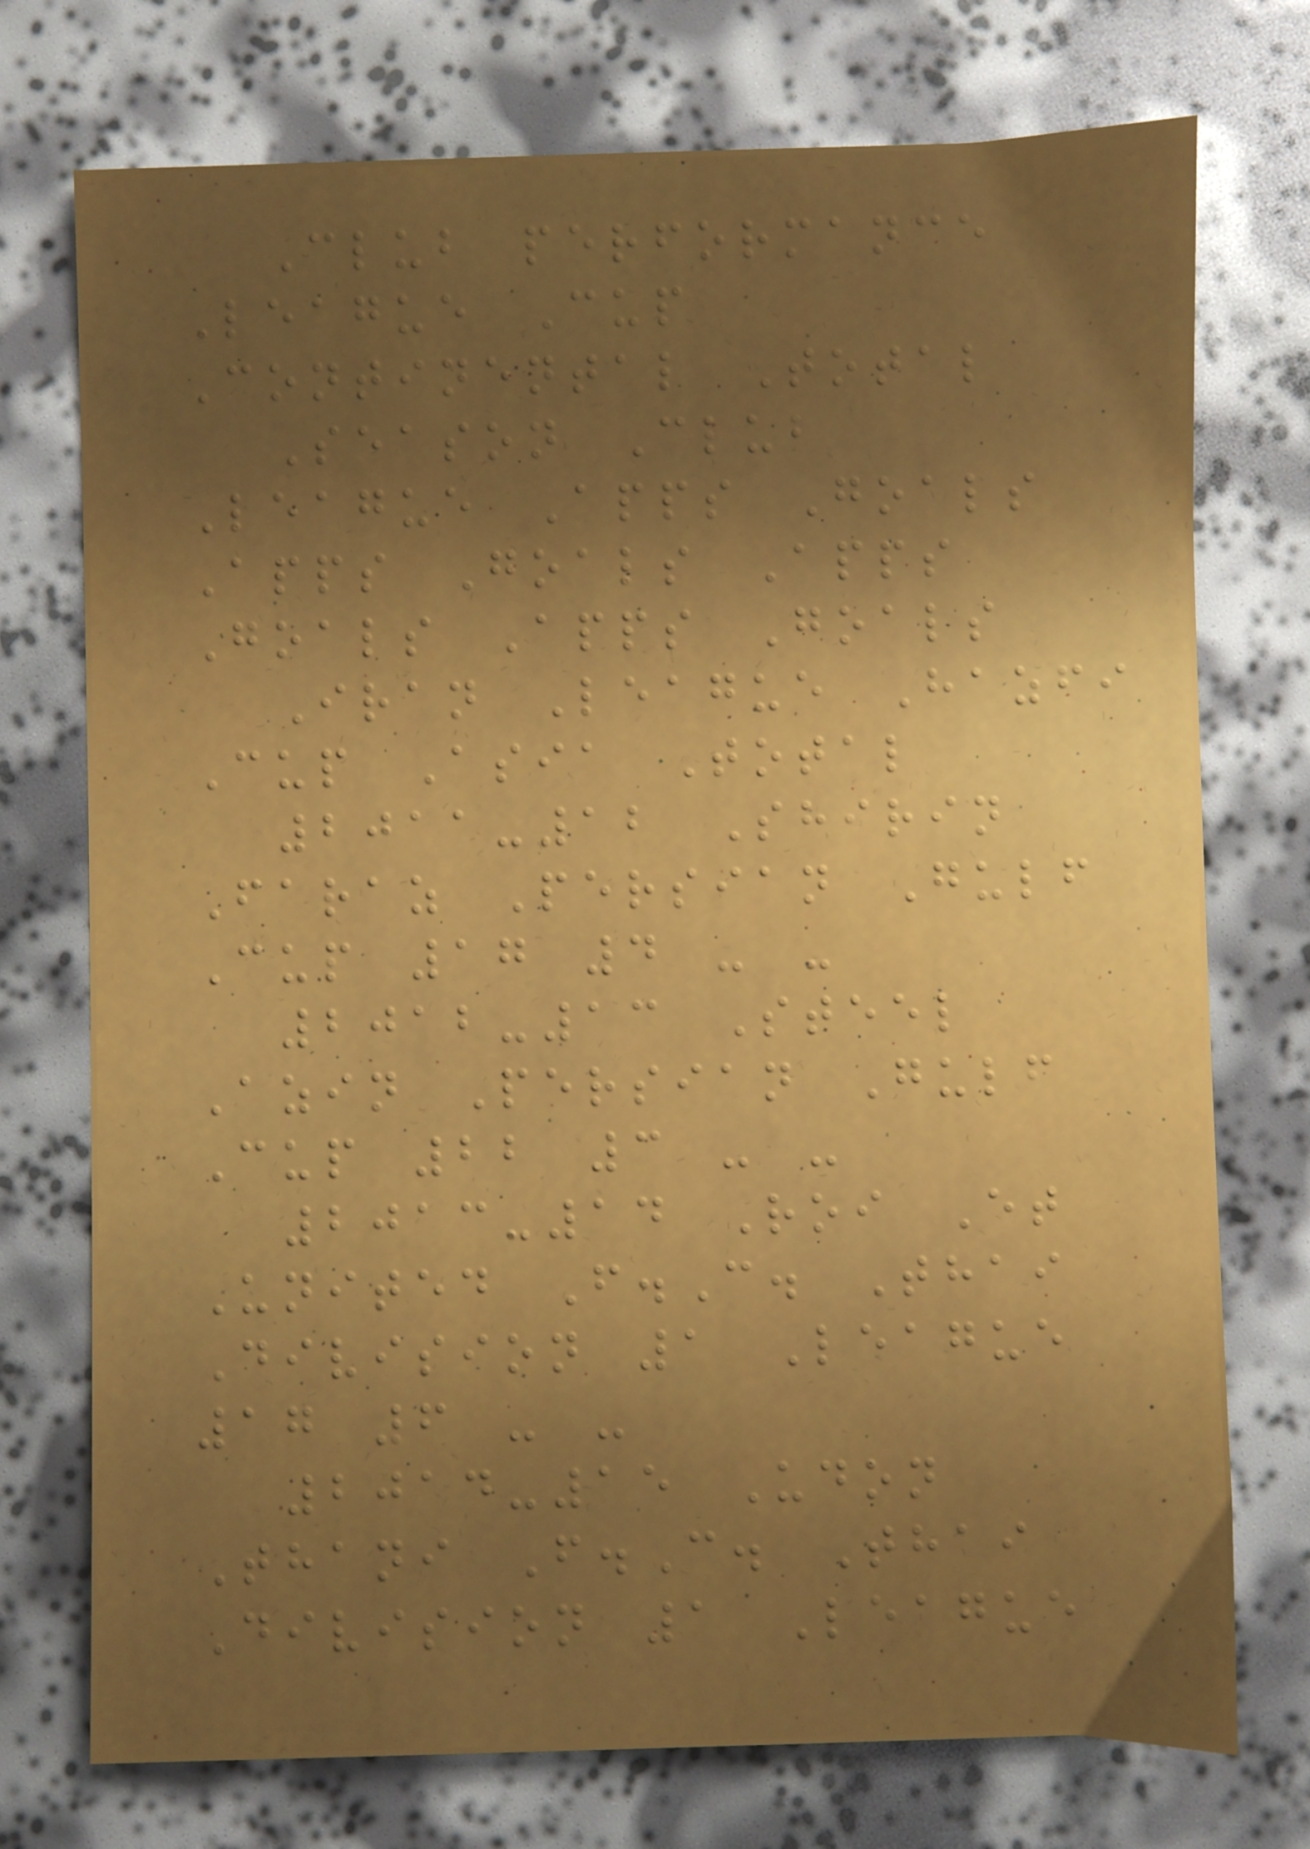Club performance
League Cup
Continental Total
Season Club
League Apps Goals
Apps Goals Apps
Goals Apps Goals
Iran League Hazfi
Cup Asia Total
2011-12 Shirin
Faraz Persian Gulf
Cup 17 4 - -
2012-13 Steel
Azin Persian Gulf
Cup 22 3 - -
2013-14 Roi Et
United F.C. Thai
Division 1 League
17 6 - -
2014-15 Udon
Thani F.C. Thai
Division 1 League
